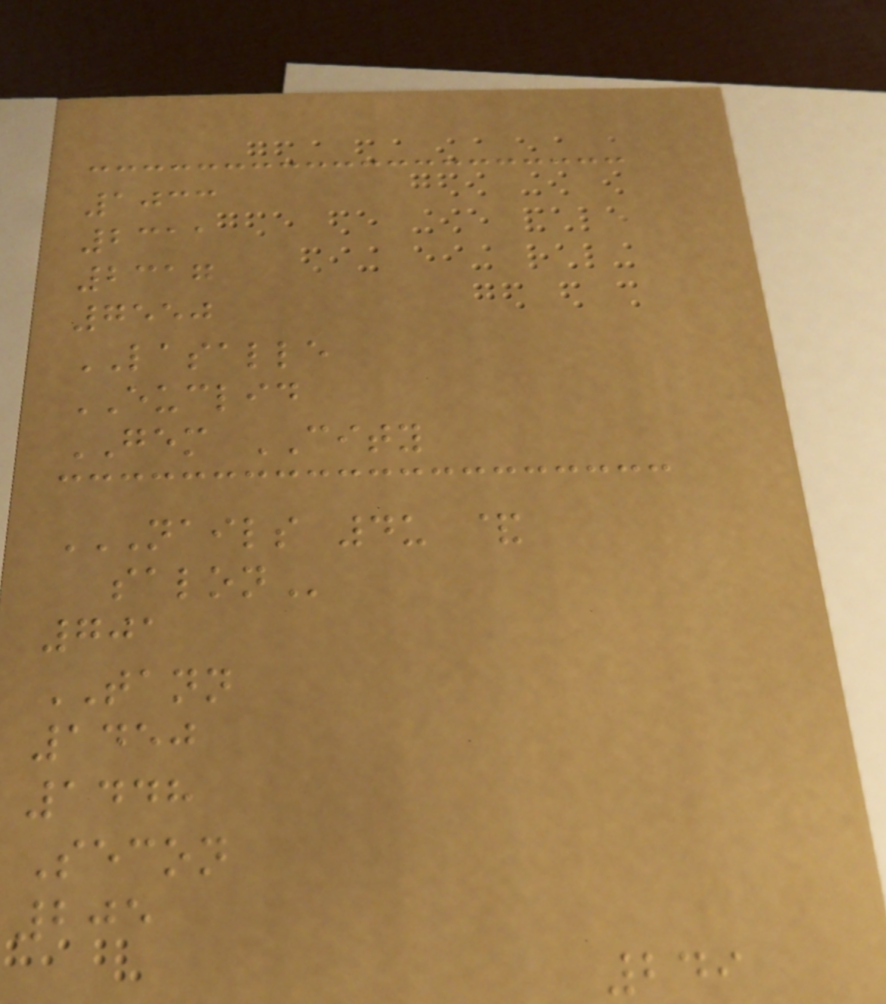1033
2311
2317
7550
LASALLE
EUCLID
GEM CITY
NAILS 4U &
SALON
701
TANN
1450
1448
Secon
205
249
